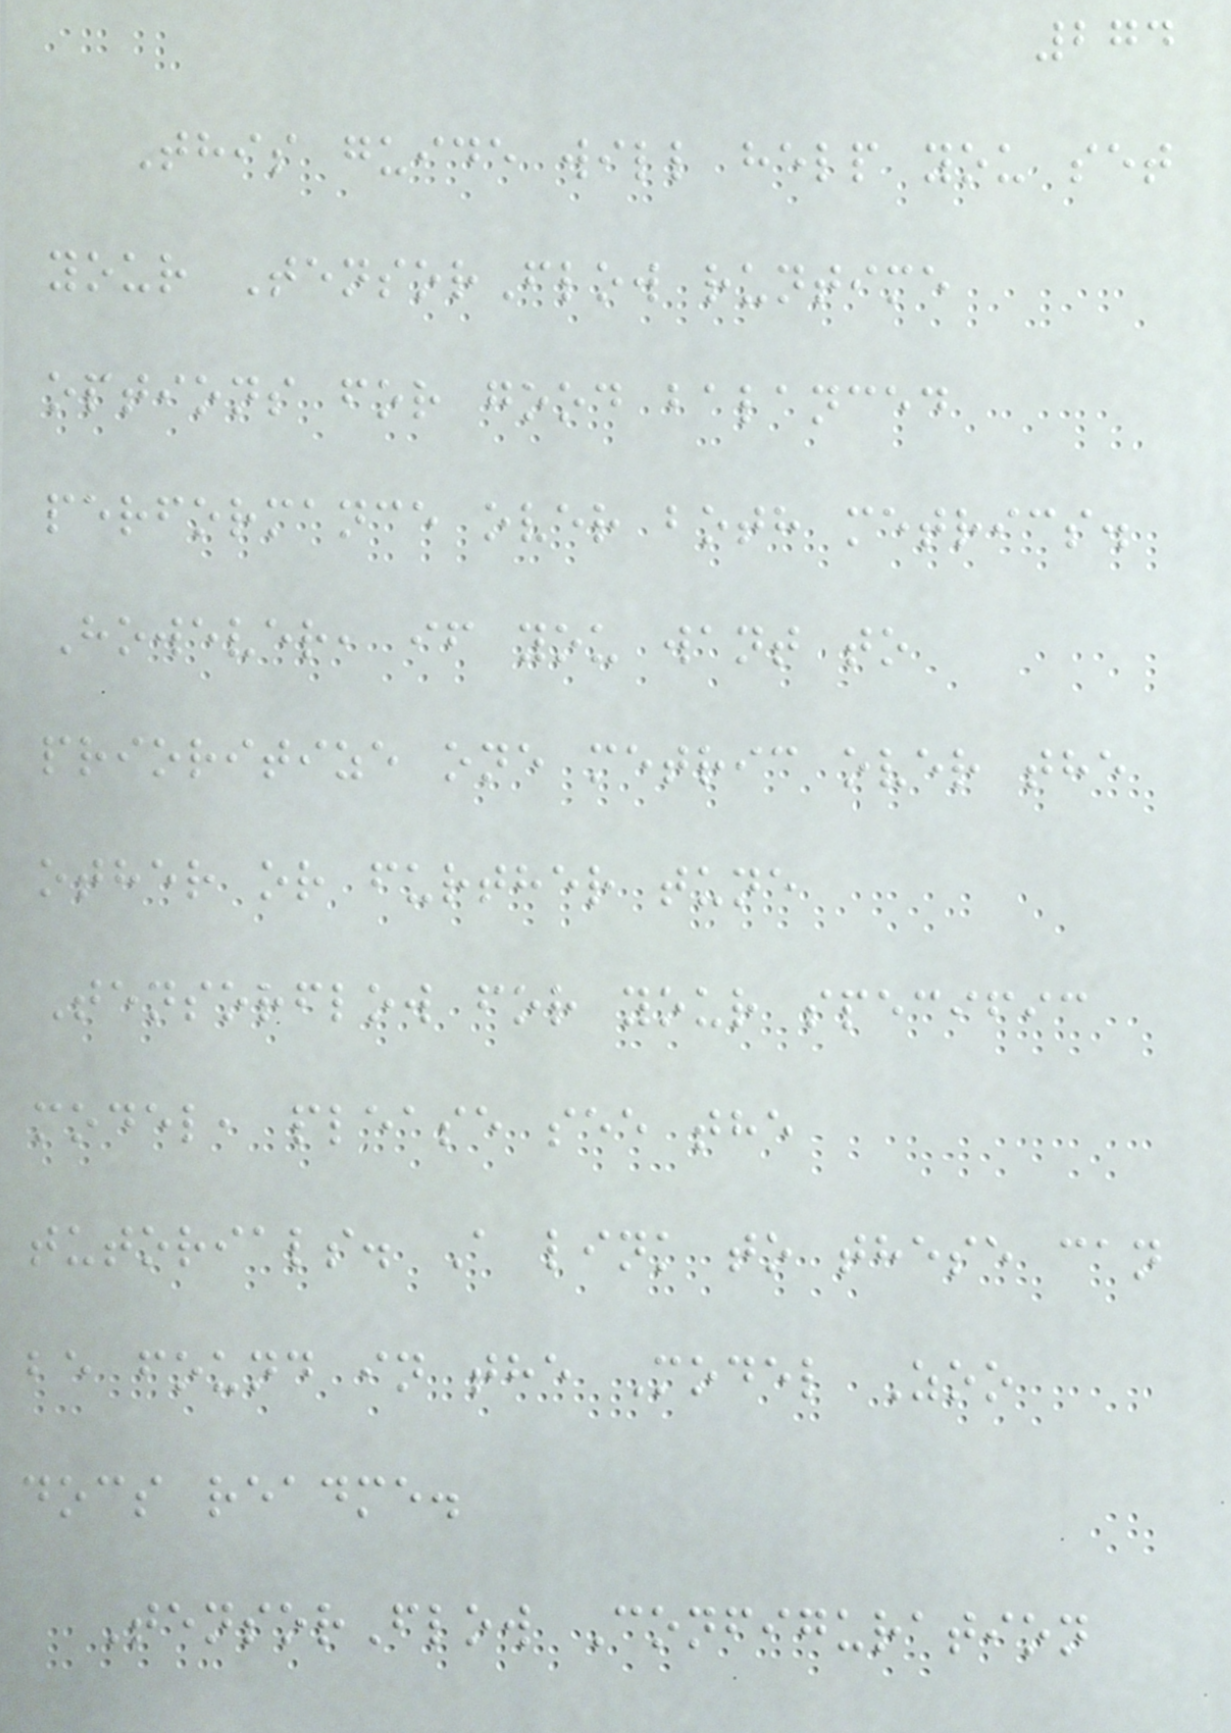274
This guide will help you set
your TensorFlow runtime
options for good balanced
performance over both metrics.
However, if you want to
prioritize one metric over the
other or further tune
Tensorflow for your specific
model, please see the
tutorials. A link to these can
be found in the Model Zoo
docs readme.
TensorFlow Configuration
